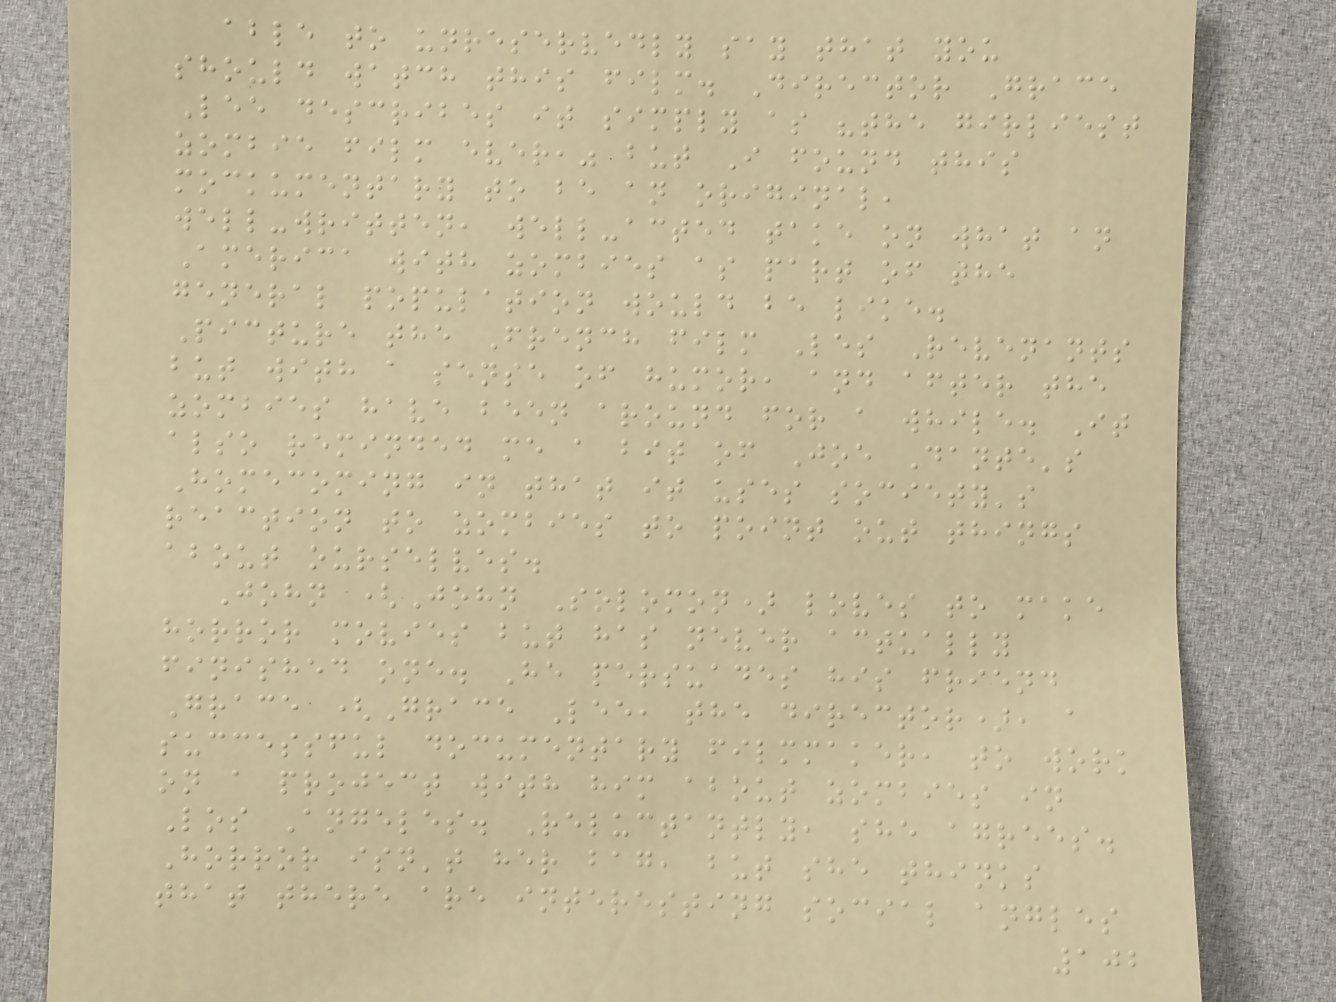able to unreservedly say that you
should watch this film. Director Grace
Lee describes it simply as "the girliest
zombie film ever," but I found this
mockumentary to be an original,
well-written, well-acted take on what an
America with zombies as part of the
general population would be like.
Picture the French film Les Revenants
but with a sense of humor, and after the
zombies have been around for a while. It
also reminded me a bit of Joe Dante's
Homecoming in that it uses society's
reaction to zombies to point out things
about ourselves.
John (John Solomon) loves to make
horror movies but has never actually
finished one. He persuades his friend
Grace (Grace Lee, the director), a
successful documentary filmmaker, to work
on a project with him about zombies in
Los Angeles. Reluctantly, she agrees.
Horror isn't her bag, but she thinks
that there are interesting social angles
102
